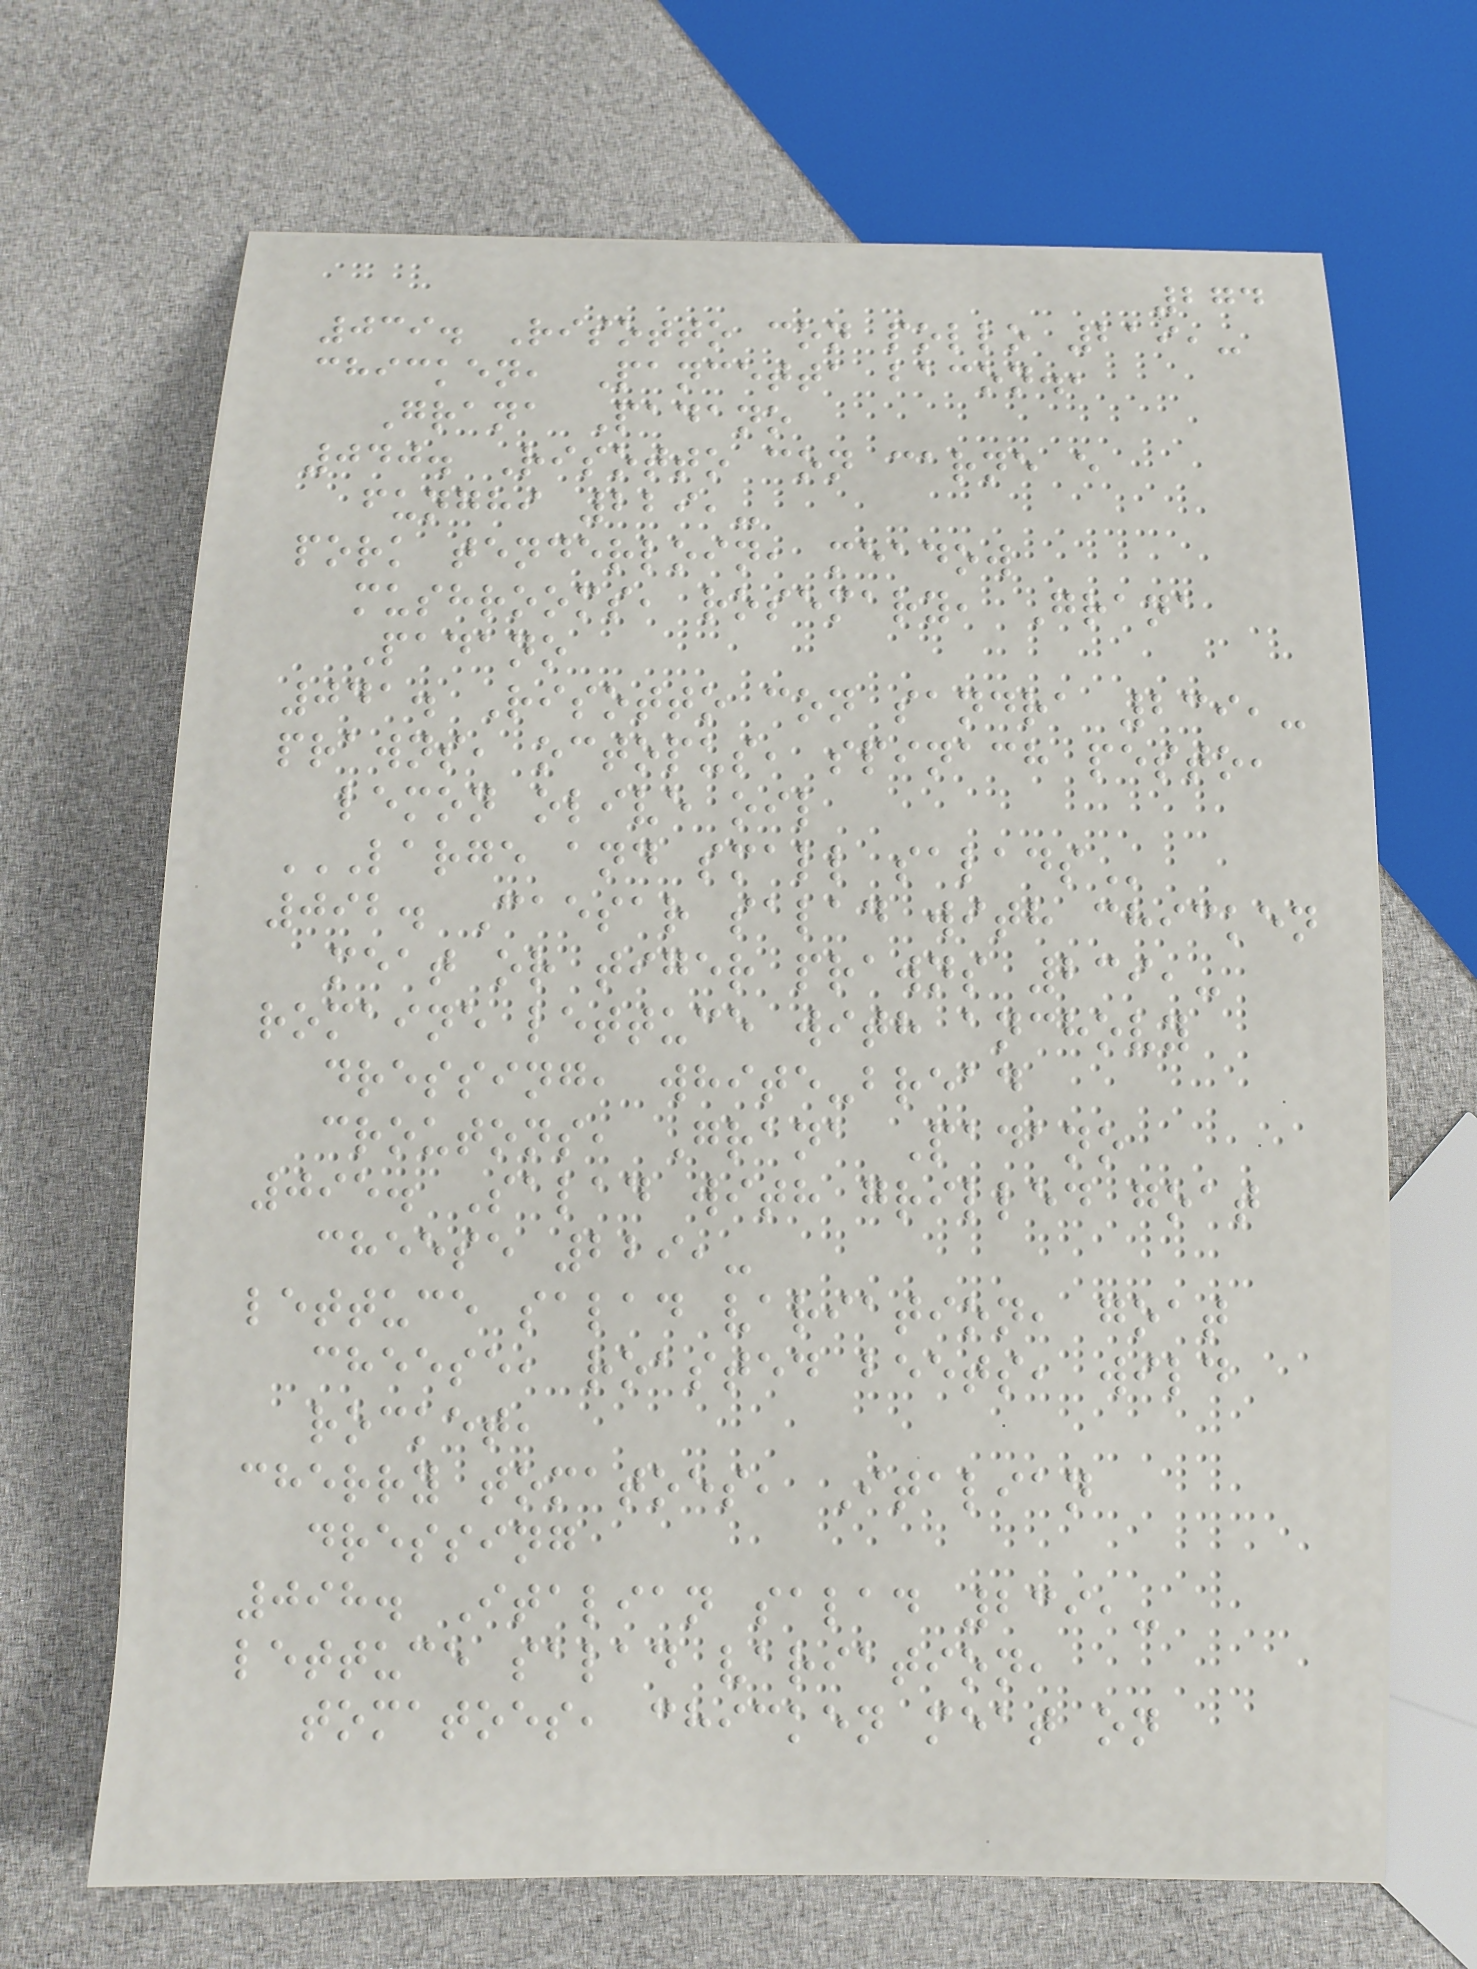274
039. Risotto con pollo 219,-
chicken, Pancetta bacon.,
Grana Padano
040. Risotto con carne e
funghi 229,-
pork tenderloin, meadow
mushrooms, rosemary, Grana
Padano
041. Risotto con sandra 239,-
prawns, octopus, spinach pesto,
lemon olive oil
LARGE AND SMALL SALADS
092. Caesar salad with chicken
meat or tiger prawns 239,-
romaine lettuce with anchovy
dressing, white-bread
croutons, Grana Padano
095. Salad with grilled goat
cheese 229,-
lettuce salad variation, goat
cheese, roasted beets, wild
rocket,
cherry tomatoes, Italian
dressing
098. Italian salad 239,-
lettuce salad variation,
tomatoes, chicken meat on
